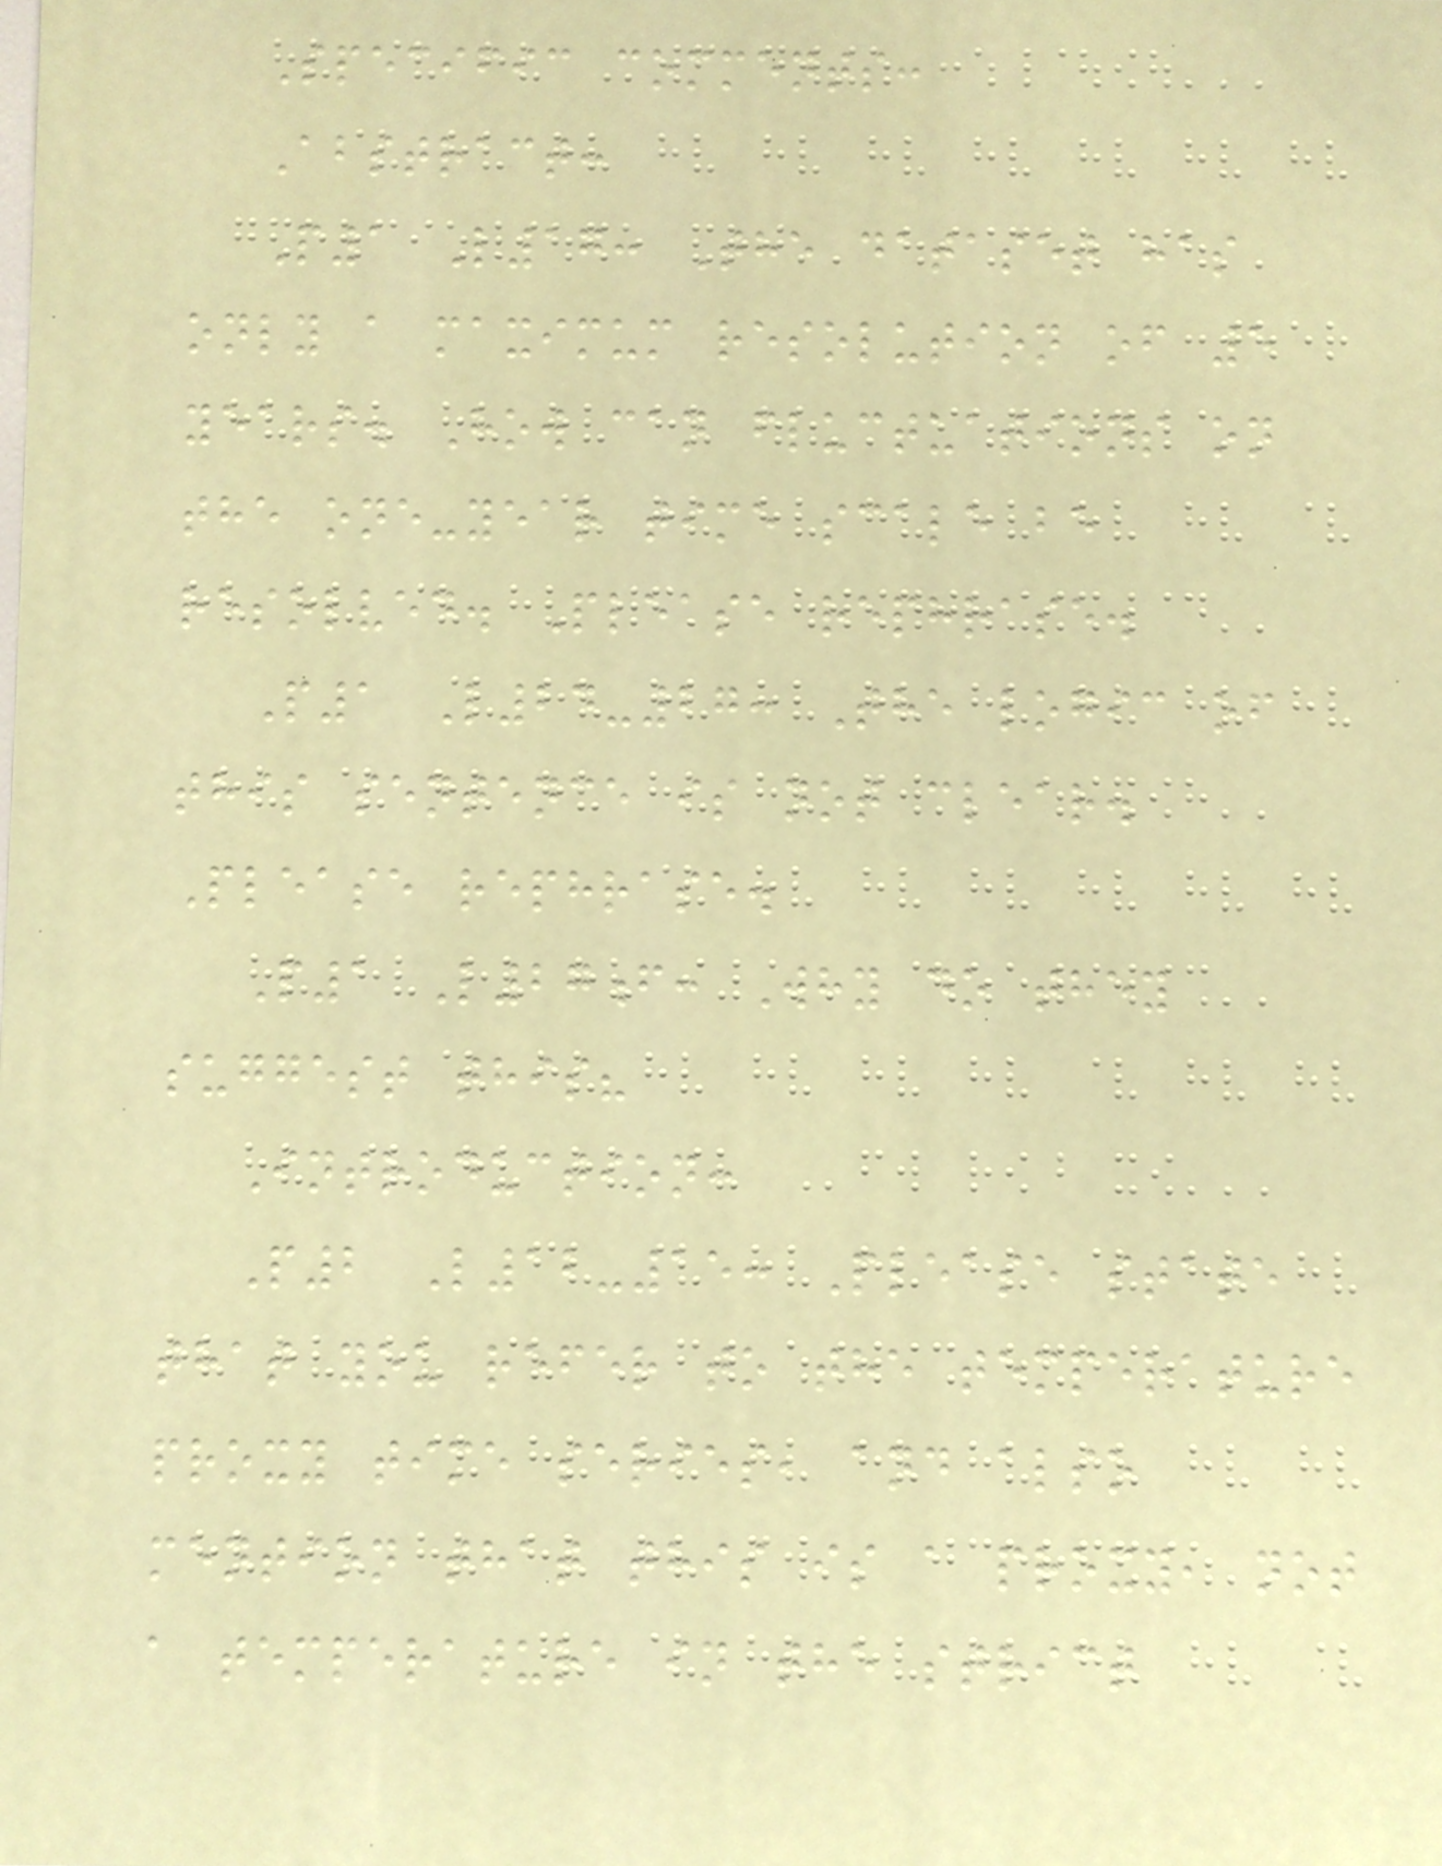Specific comments:
Abstract:
P1 L17: The dataset has
only a maximum resolution of 5
years. How can fluctuations on
the one-year time scale be
resolved. Please rephrase.
P1 L24-27: The logic of
this sentence is not clear.
Please rephrase.
P1 L27f: Why do they
suggest this?
Introduction:
P2 L12-15: Please state
that you refer to the temperature
proxy time series, and also
mention that this is a proxy, not
a temperature in the strict
